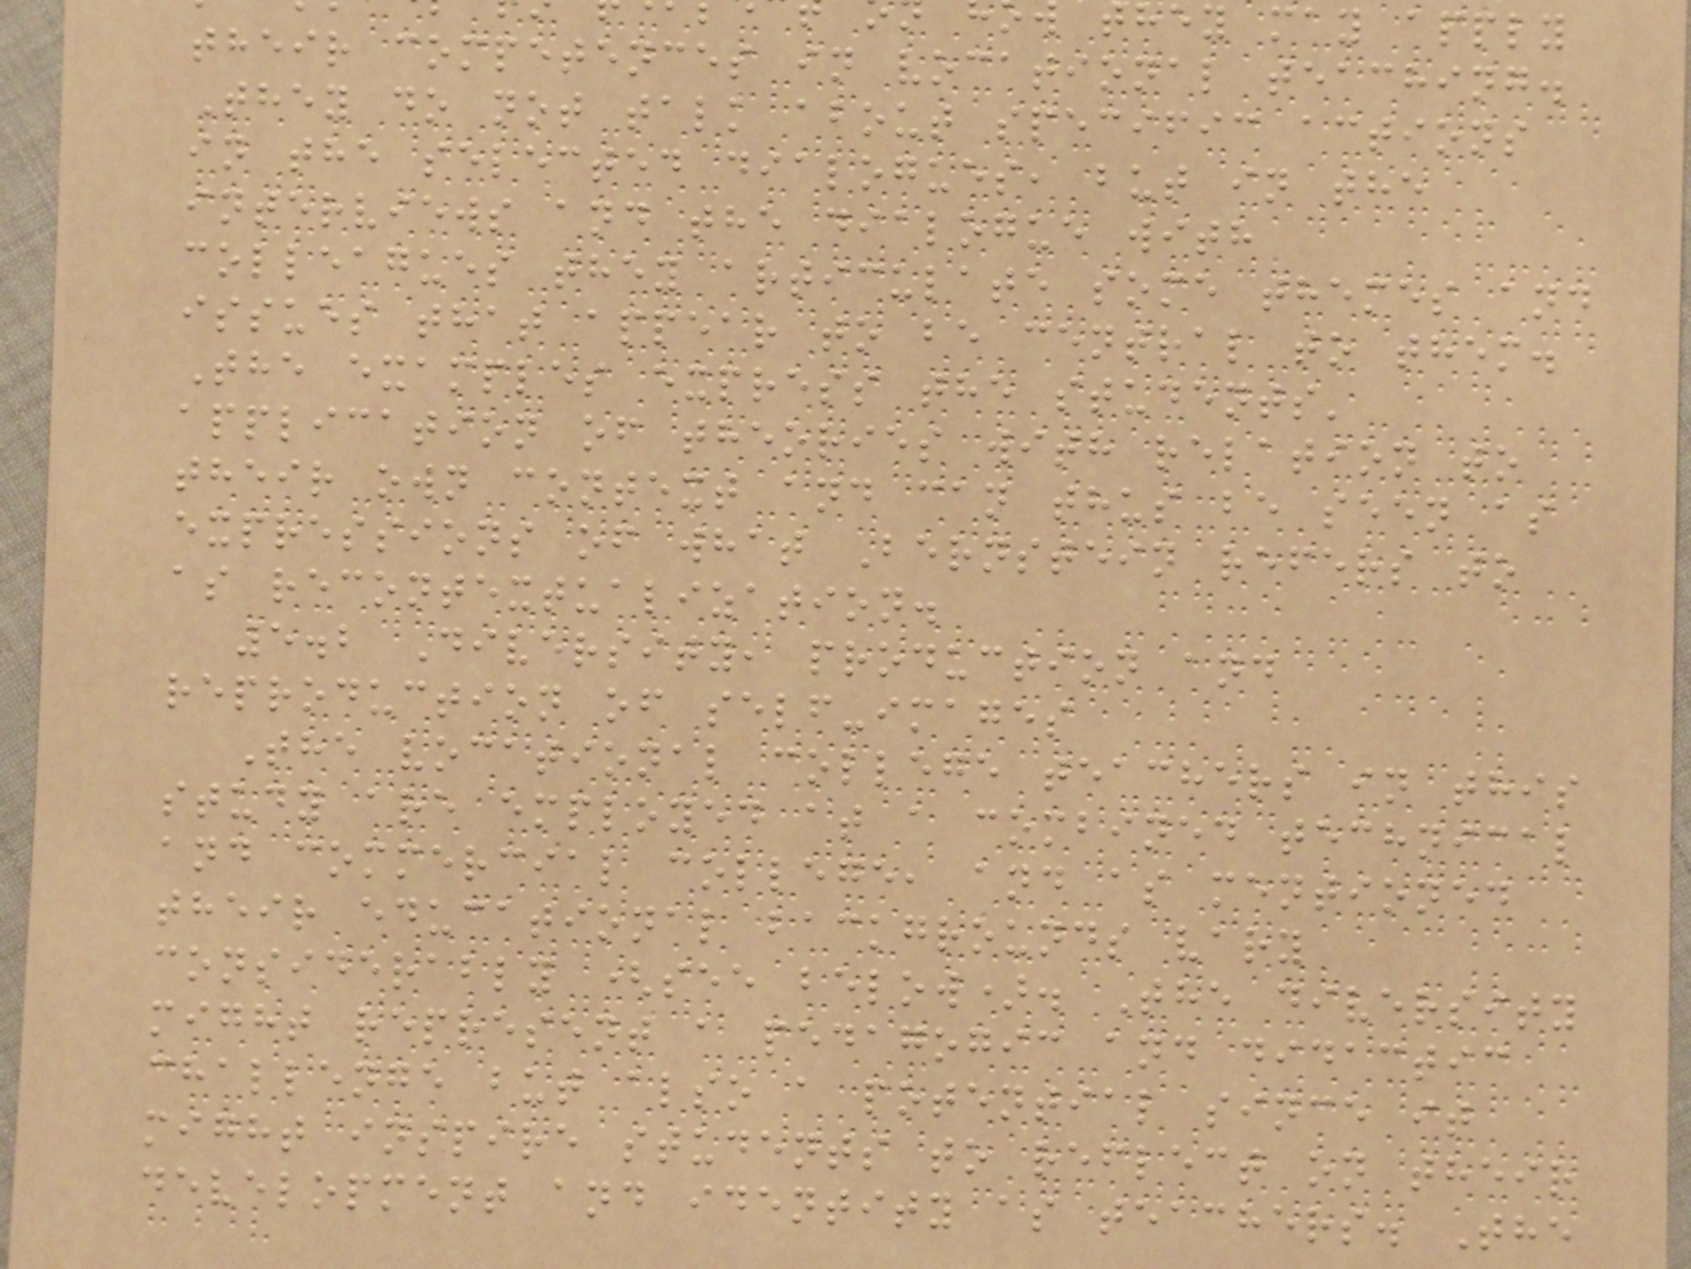they may apply
their competences in vocational teaching.
They do not talk about specific actions
in the selected dialogues, but in the
interviews and the dialogue with
colleagues they articulate some themes and
issues that appear to be central to them.
The examples express the students'
application of theories with relation to
their own context and can thus be seen as
expressions of what Bernstein refers to
as recontextualization.
5.2 Diversity, production and
reproduction of self-images
The vocational college teachers in this
study are employed at a combined technical
and commercial college, and as mentioned
their educational backgrounds vary
considerably (see below). The diversity
might represent a pedagogic and didactic
challenge but also a potential since it
might inspire students to reflect on their
development and identity as teachers. The
